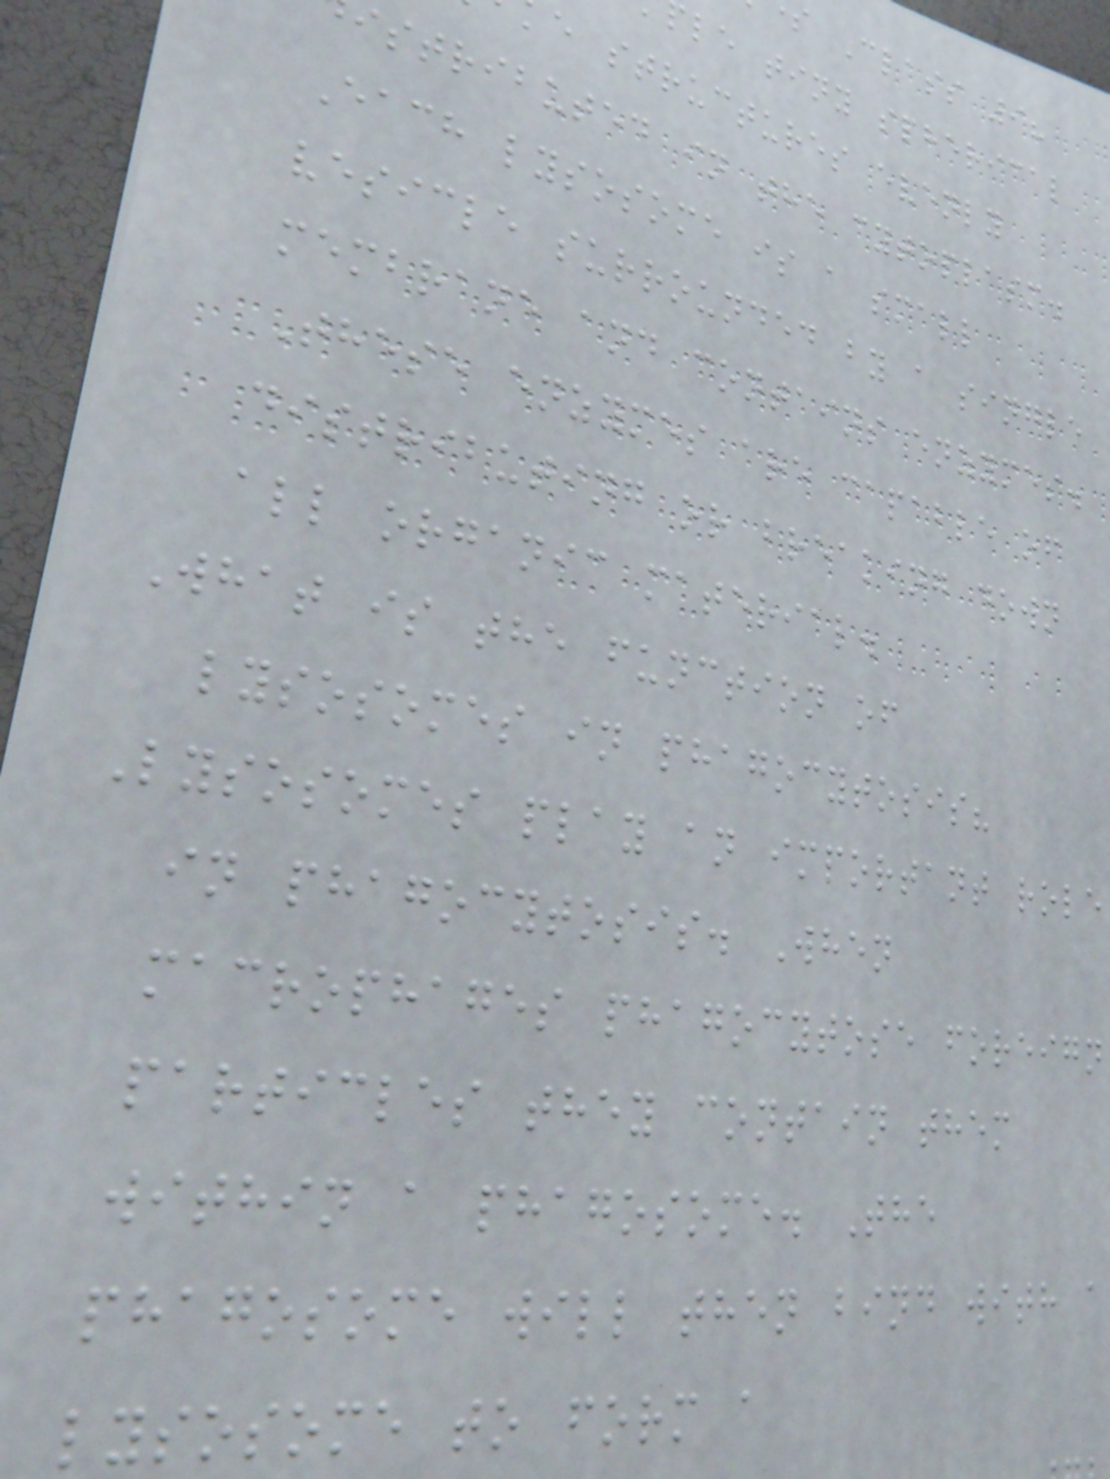s Class 9?
le tiny spherical
e structures evenly
istributed in the cytoplasm.
Each lysosome is a small
vesicle surrounded by a single
membrane and contains enzymes.
These enzymes are capable of
distributing or breaking down
all organic material.
What is the function of
lysosomes in phagocytosis?
Lysosomes play an important role
in phagocytosis. When
macrophages phagocytose foreign
particles they contain them
within a phagosome. The
phagosome will then bind with a
lysosome to form a
